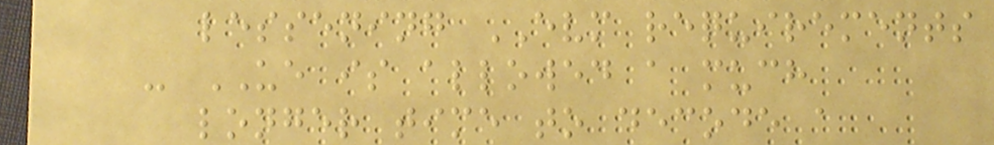lessening EVM requirements
- UE is allowed a much
longer time to decode a
